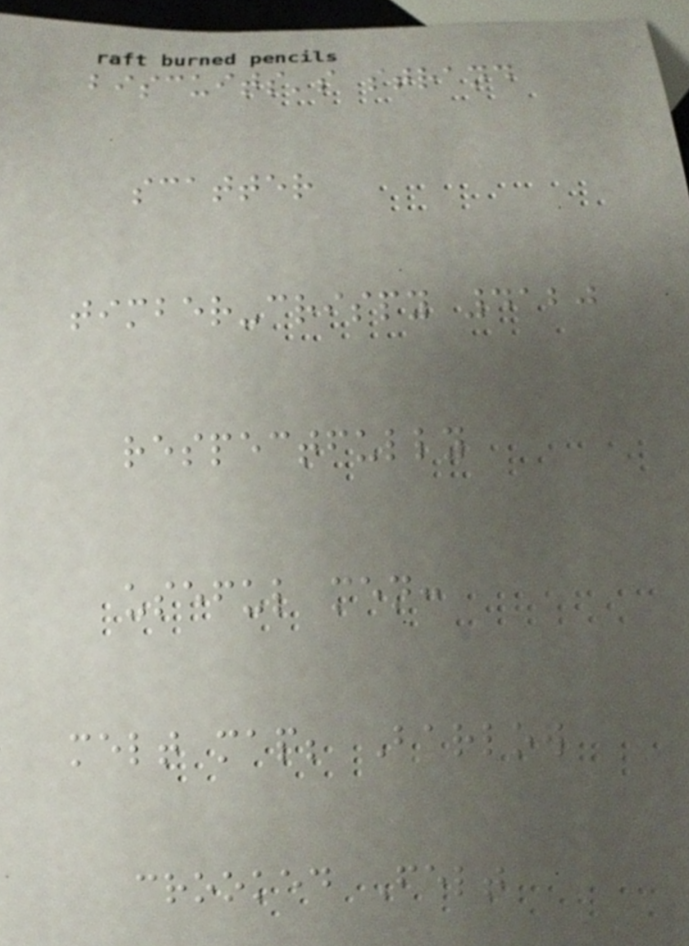biscuits's strand
scatter
timber-crispy 4120
respectfully
useful men:
melt map; Barlow
crooked Felt
